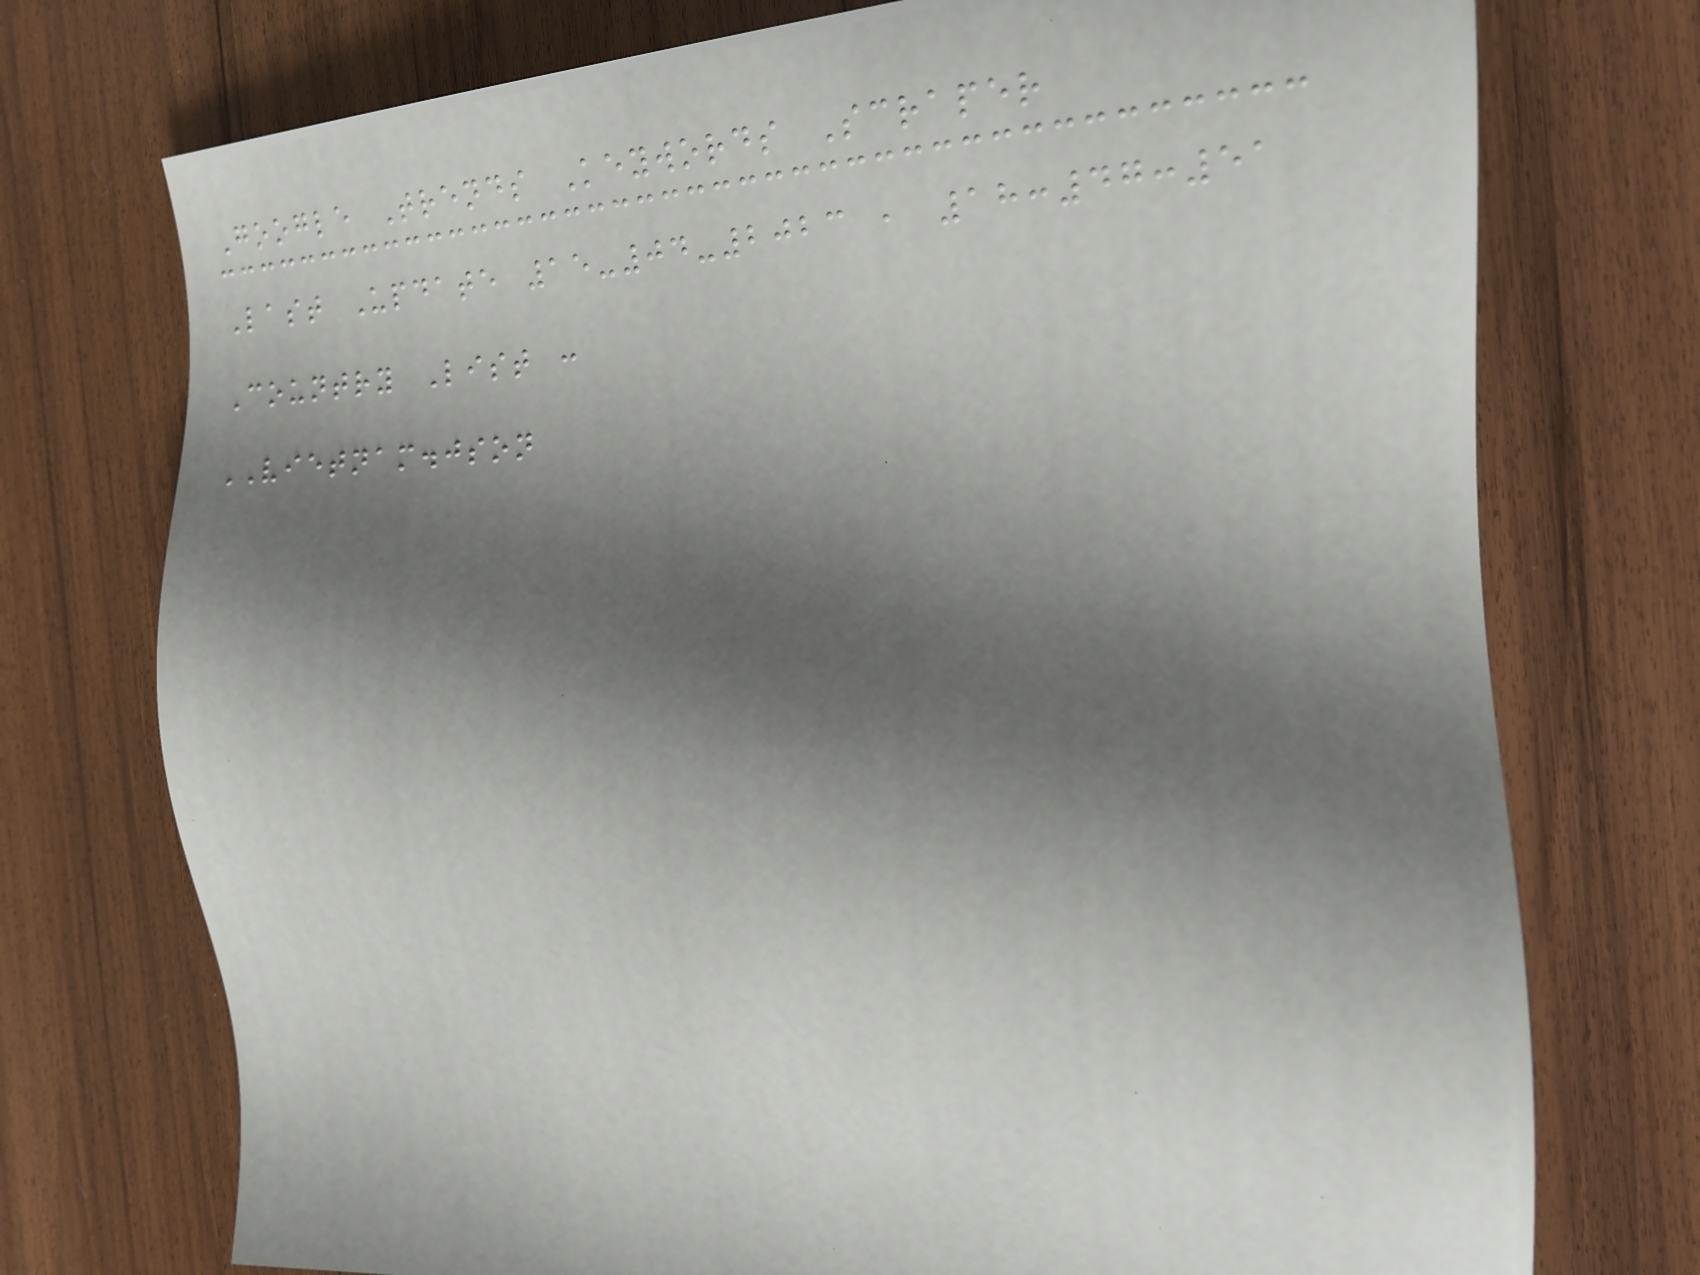Google Trends Keywords Scraper
Last Update 15-04-2023 , 18:47:51
Country List :
VIETNAM.json
